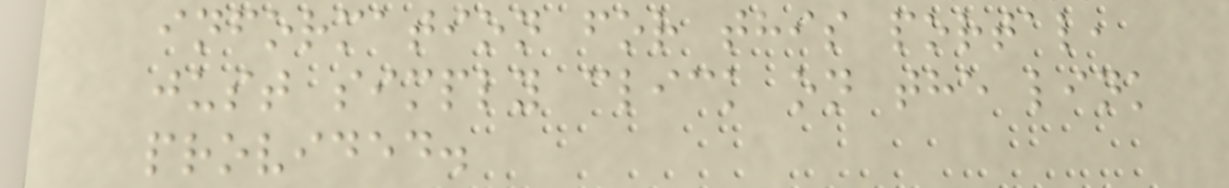information for this portal,
just simply click on the link
provided.
